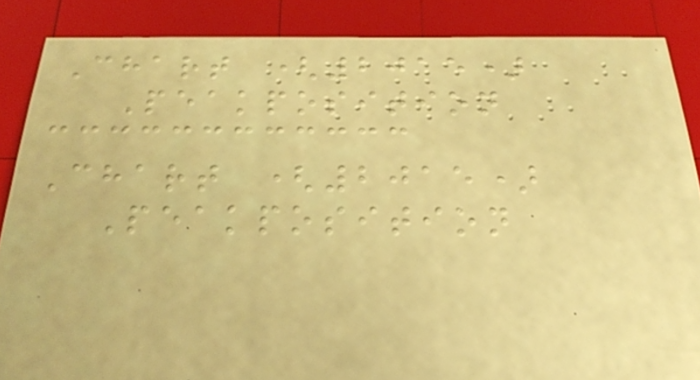Chart (2015)
Peakposition
Chart (2015)
Peakposition
